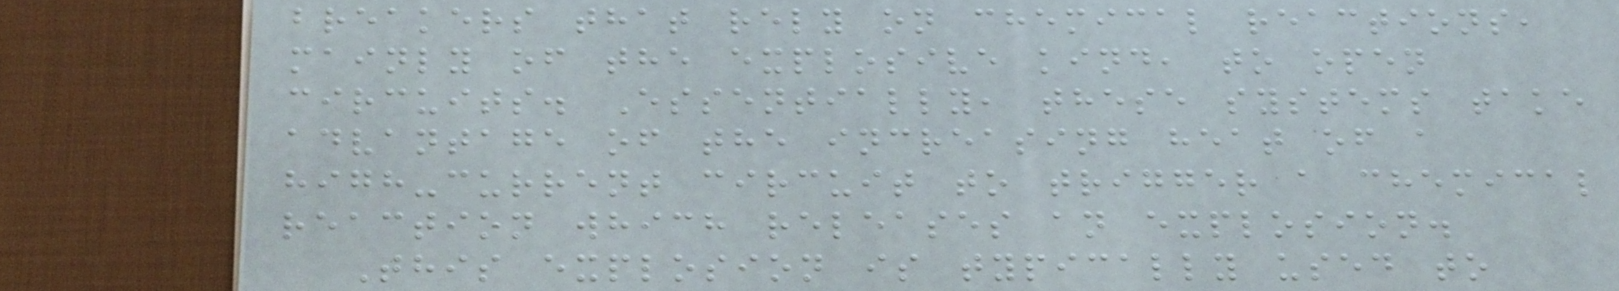breakers that rely on chemical reactions,
mainly of the explosive kind, to open
circuits. Essentially, these systems take
advantage of the increasing heat of a
high-current circuit to trigger a chemical
reaction which releases an explosion.
This explosion is typically used to
